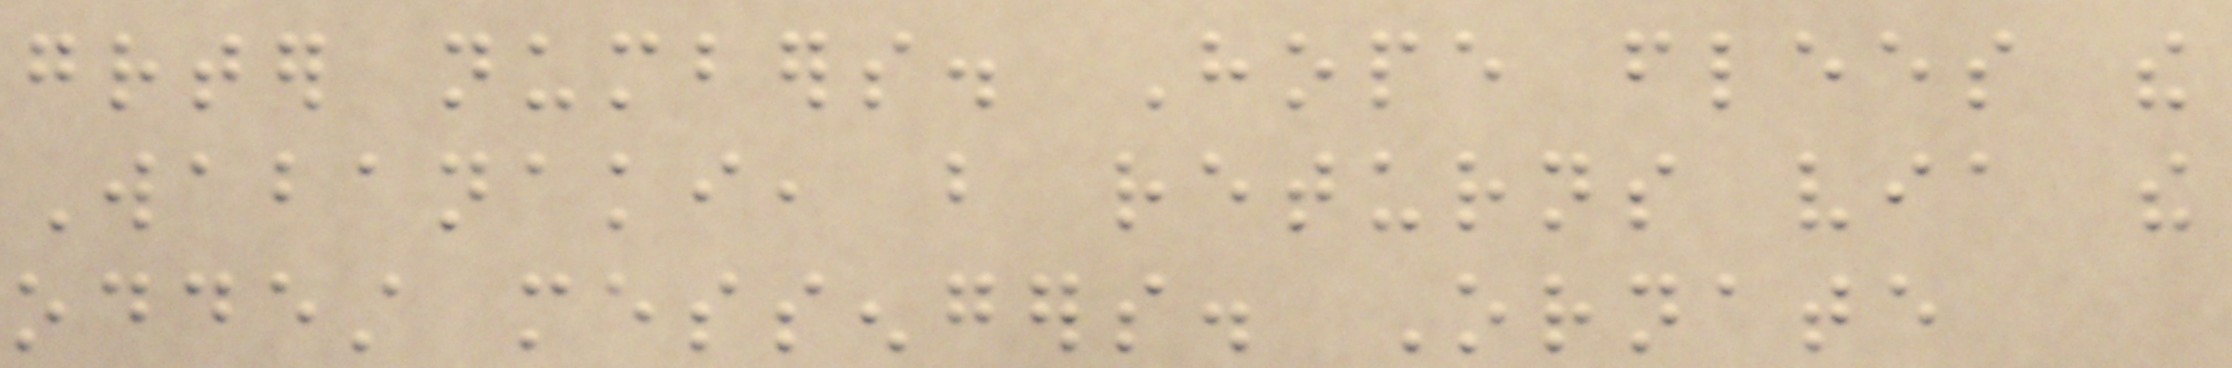greater numbers. Hope flees the
Wabanaki, but returns via the
oddest messengers. Ornate
